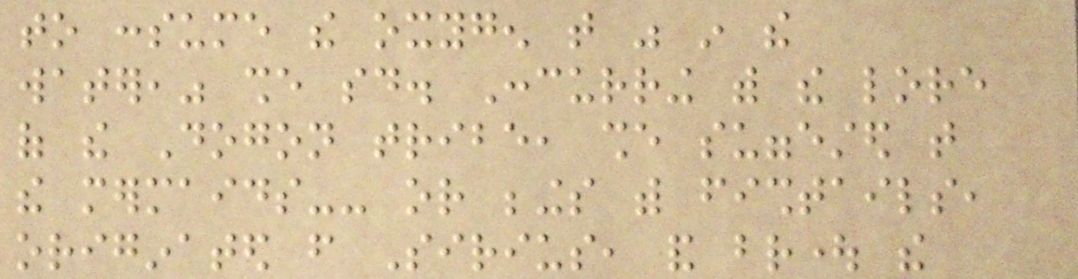to consume the oxygen that was in the
water," she said. Concurring with the lore
of the Dogon tribe, she suggested that
the mermaids-- or beings with fishtails,
originated from Sirius, and brought the
